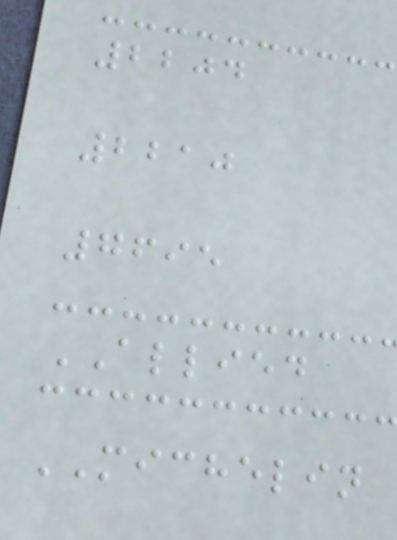2204
2210
7695
ALLIED
MICHELIN
